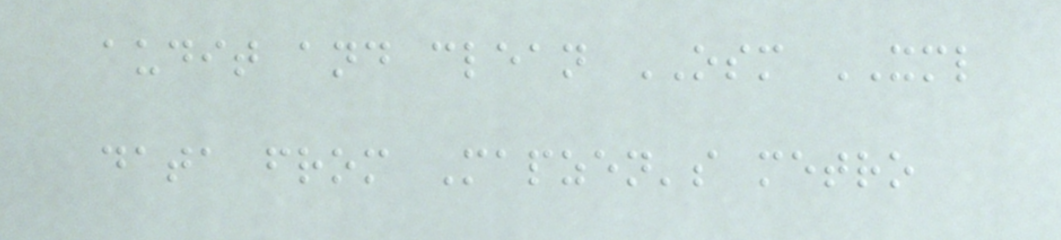audit and clean OSM XML
data from Mapzen's metro
